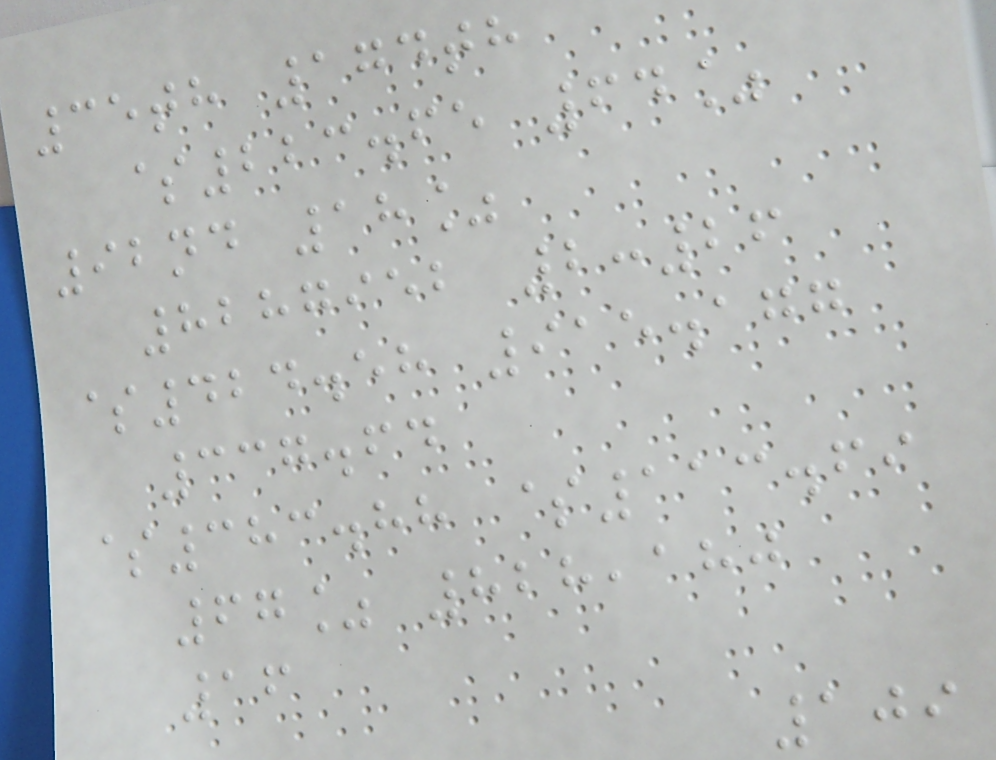35th 174th
$223.65 64%
92nd 18%
8287952 2:26
$424.58 915.177
337.64
$383.88 $113.69
67% 828,180
16
109
